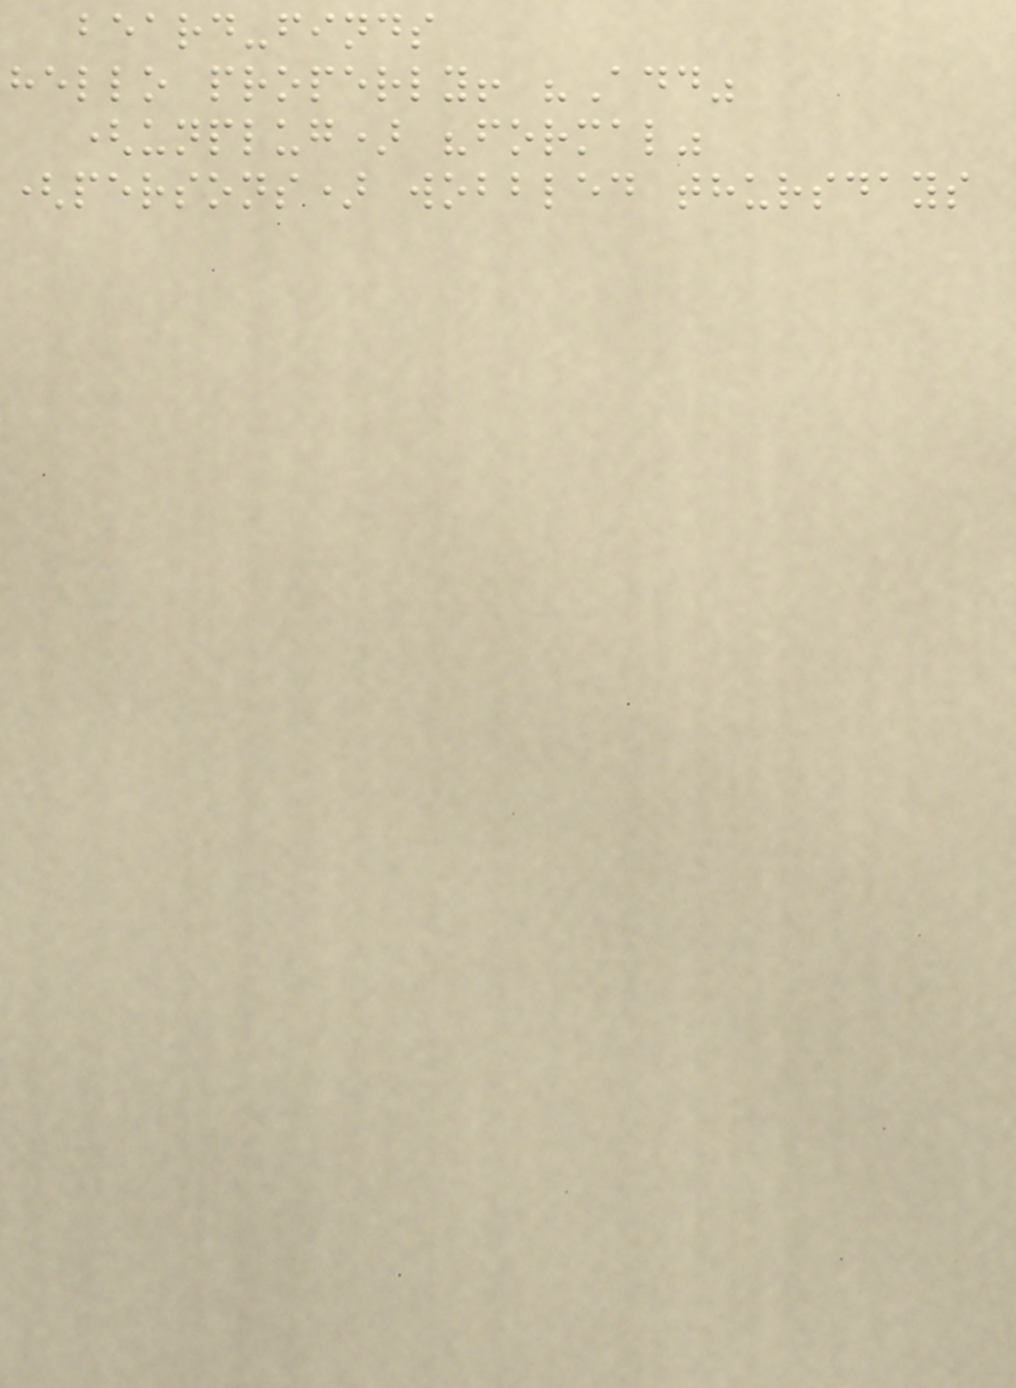beard-finds
hello properly! "Add"
(unplug) "formal"
(persons) wobbled thursdays
